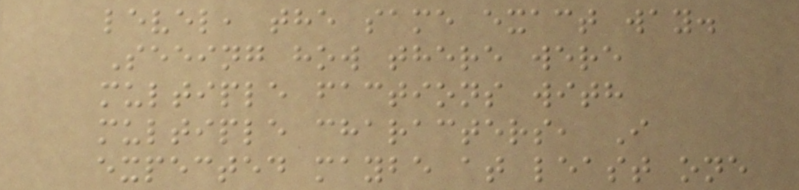level, the same exact way.
Seeing how there were
multiple factions with
multiple characters, I
expected maybe at least one
